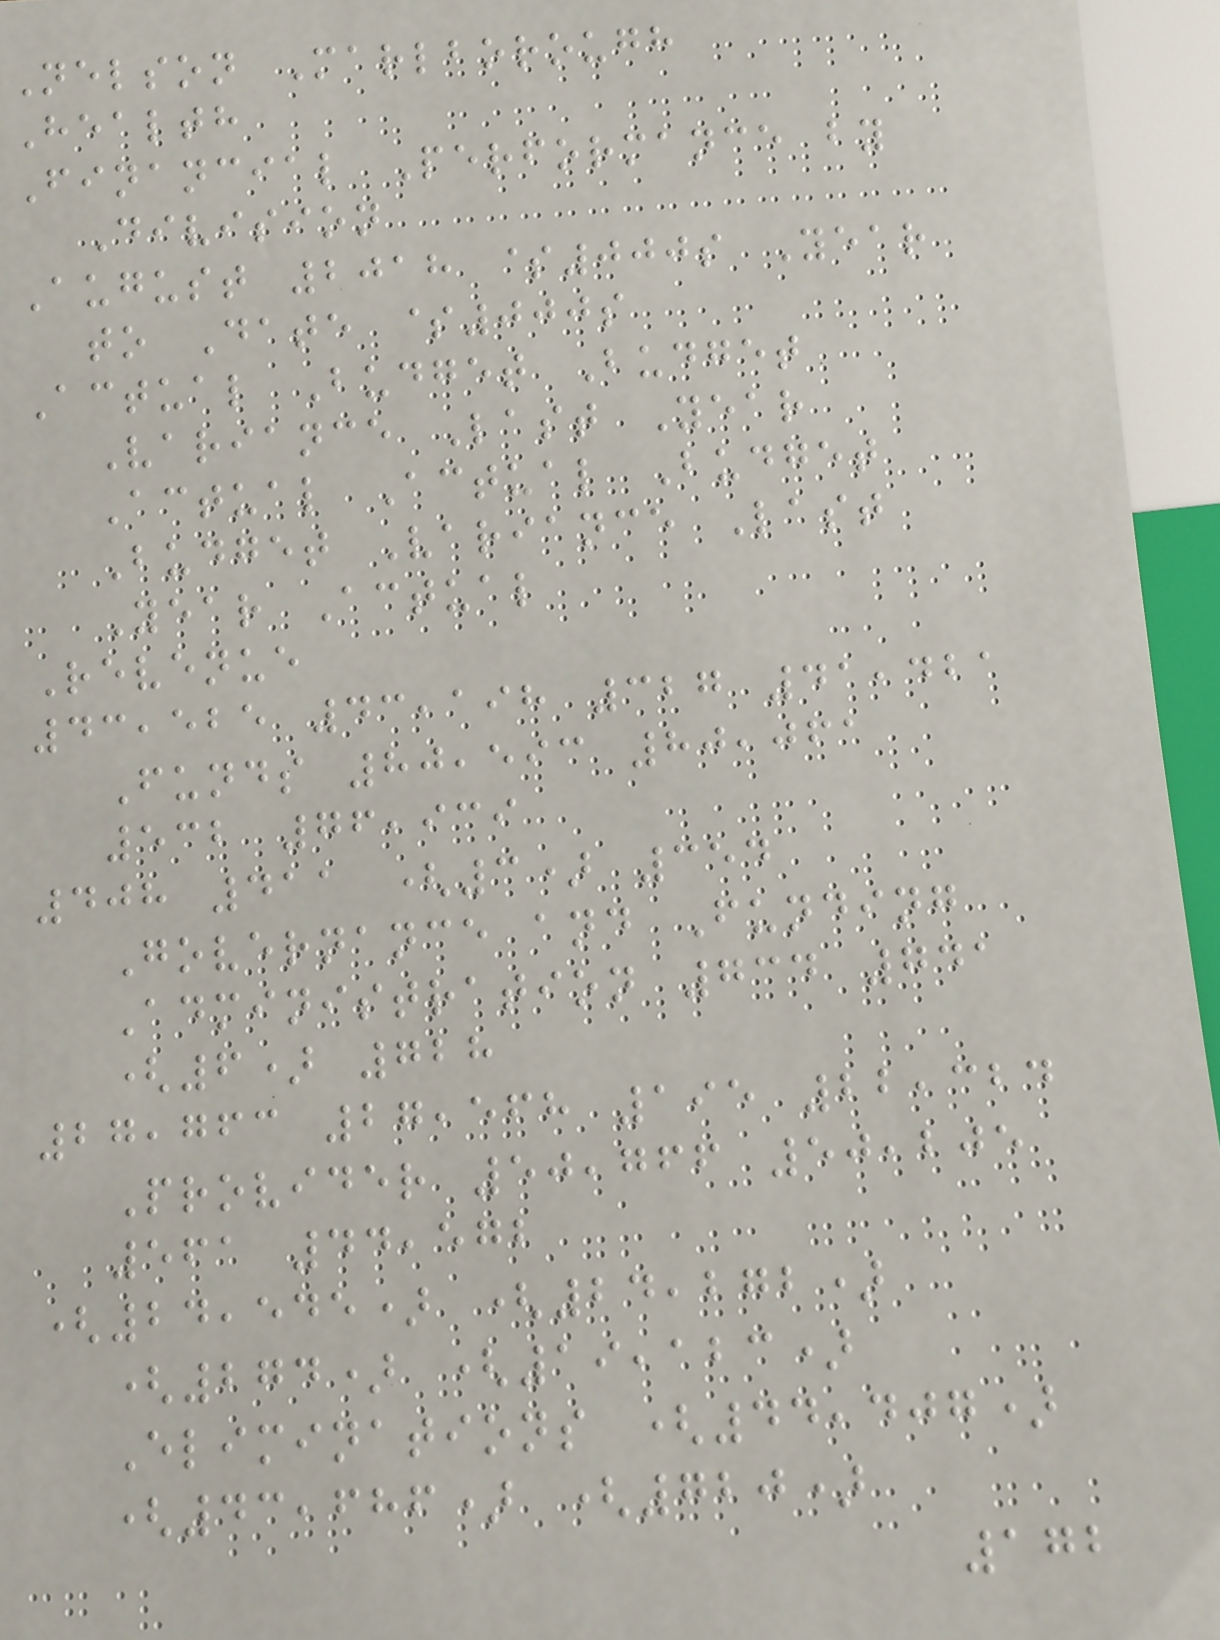Nelson Marlborough
Health
Financial Performance by
Division
August 2018 $000s Year
to Date $000s
Actual Budget Budget
Variance Last Year
Actual Actual Budget
Budget Variance Last
Year Actual
Revenue
43,525 43,198 327 41,421
Funds 80,593 80,061
532 76,939
408 411 (3) 354
Governance and Funding
Administration 734 741
(6) 728
27,763 27,568 195 22,324
Provider 50,766 50,205
561 44,572
(24,545) (24,272)
(274) (19,123)
Eliminations (44,407)
(43,686) (720)
172
